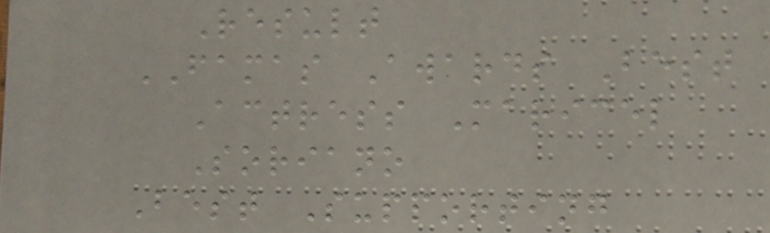Result
FAMAS Awards Best
Actress Maricel
Soriano
Best Supporting
